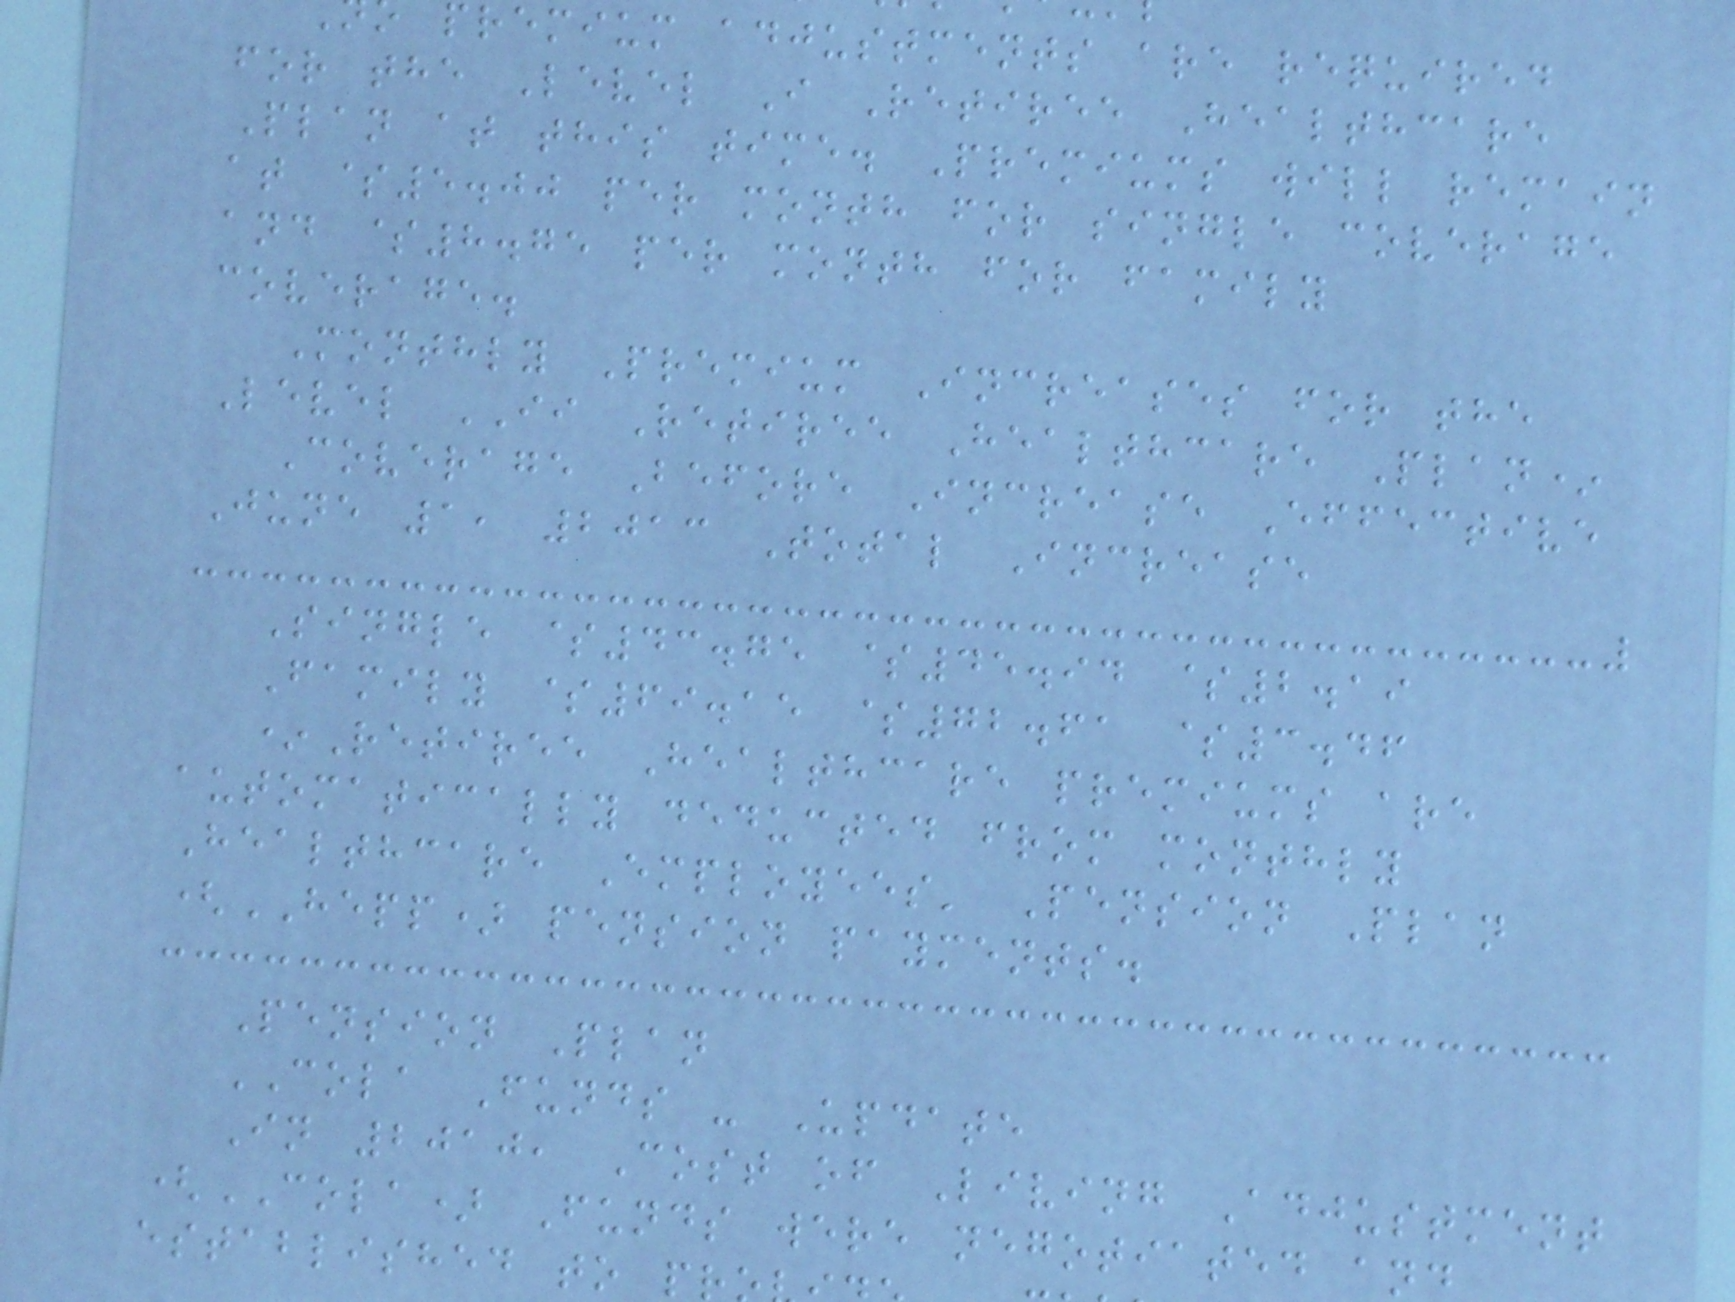premium adjustments are required
for the Level I Retiree Healthcare
Plan at this time. Premiums will remain
at $5.00 per month for single coverage
and $8.75 per month for family
coverage.
Monthly Premium Increases for the
Level II Retiree Healthcare Plan*
Coverage Before Increase Effective
June 1, 2013 Total Increase
Single $43.75 $45.94 $2.19
Family $69.15 $72.61 $3.46
*Retiree Healthcare premiums are
automatically deducted from monthly
Healthcare Employees' Pension Plan
(HEPP) pension payments.
Pension Plan
COLA Funds - Update
In 2010, Cost of Living Adjustment
(COLA) Funds were negotiated an
established to p
